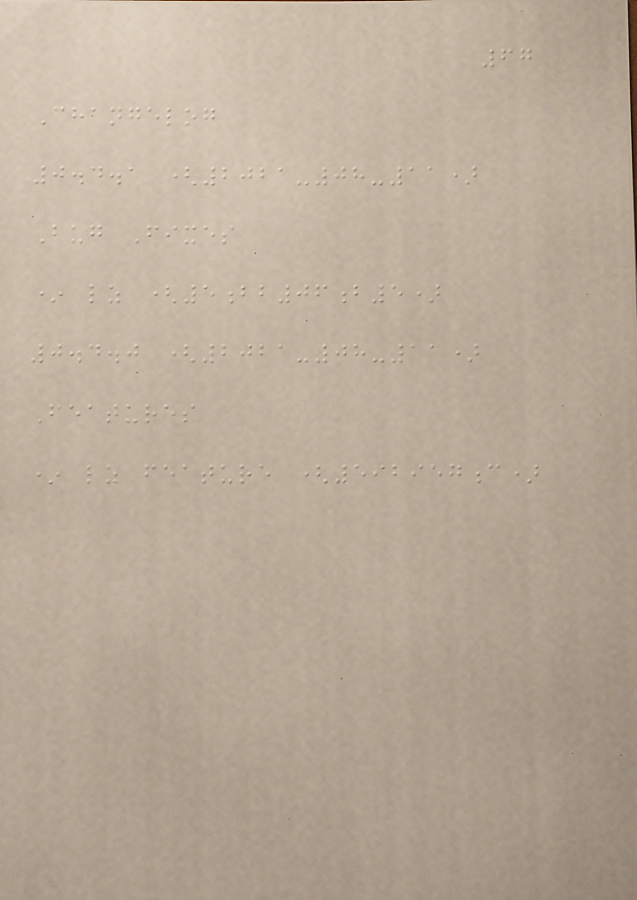67
Changelog
0.4.1 (2021-08-11)
Bug Fixes
* lz (5bb06b5)
0.4.0 (2021-08-11)
Features
* lz feature (592957c)
